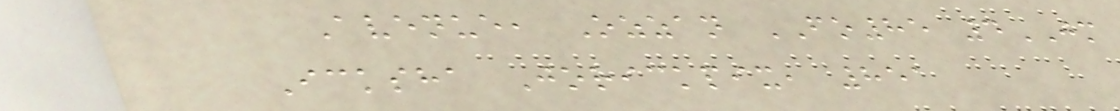Avenue, Ozzan FO85 4JM
Icksha Jorickpix, 851
